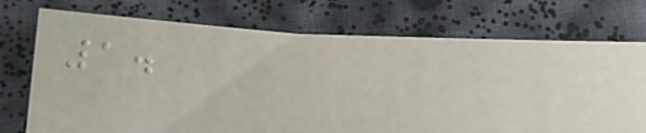1.
